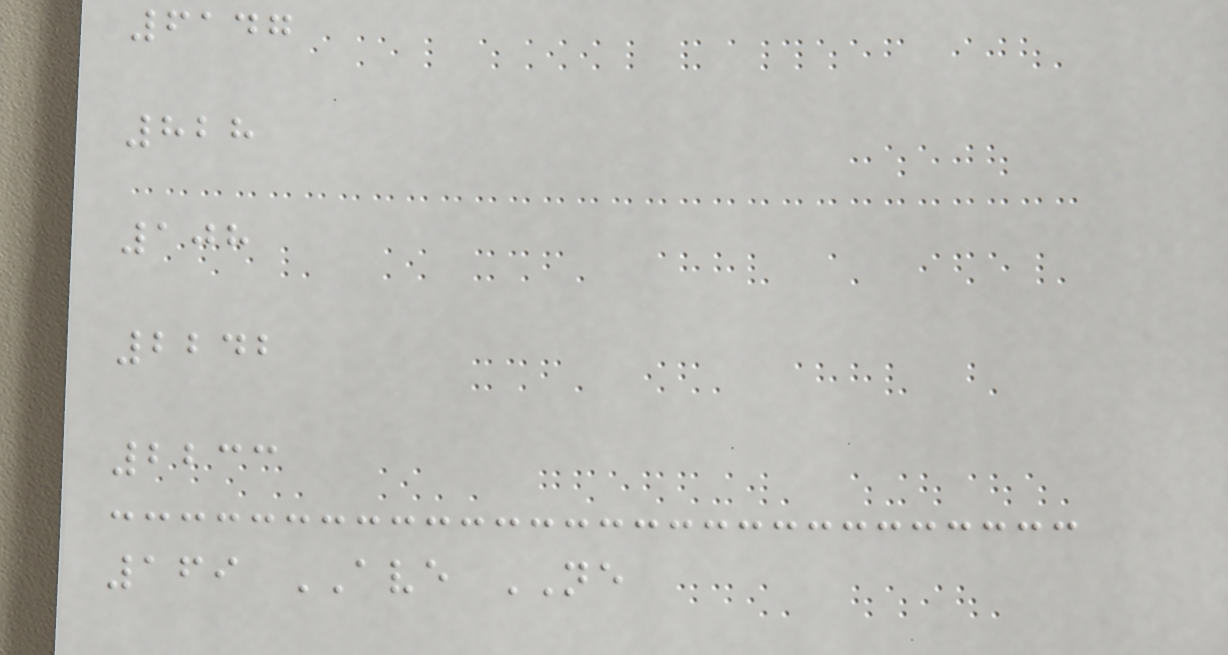6147
828
108
2242
2233
169 AVE NE
